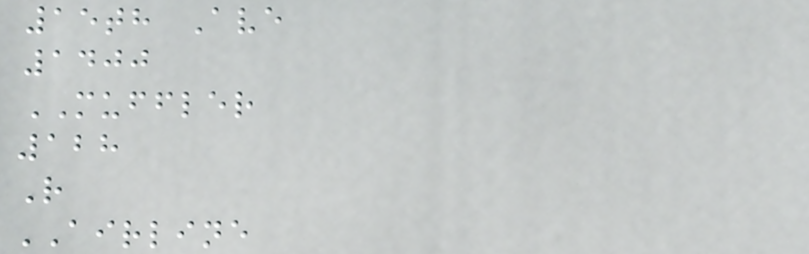15th Ave
1400
MUFFLER
128
R
AIRLINE
